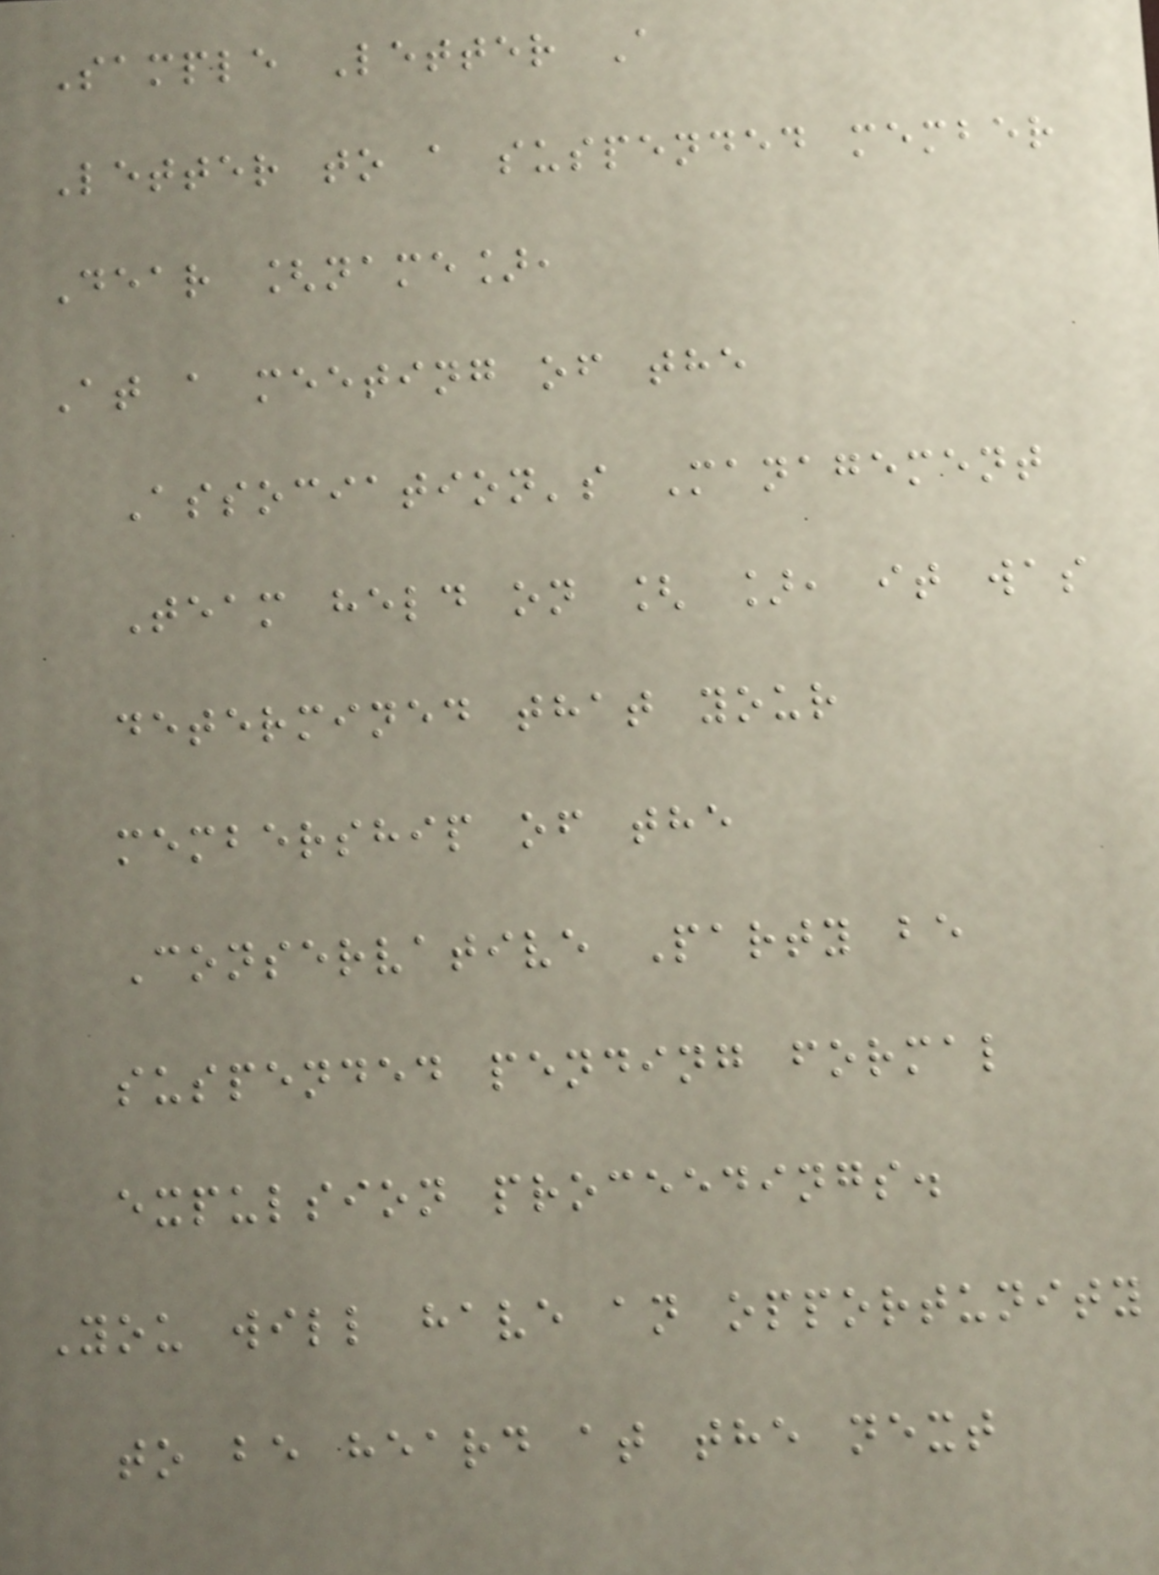Sample Letter A
Letter to a suspended member
Dear [name],
At a meeting of the
Association's Management
Team held on [ ], it was
determined that your
membership of the
Conservative Party be
suspended pending formal
expulsion proceedings.
You will have an opportunity
to be heard at the next
